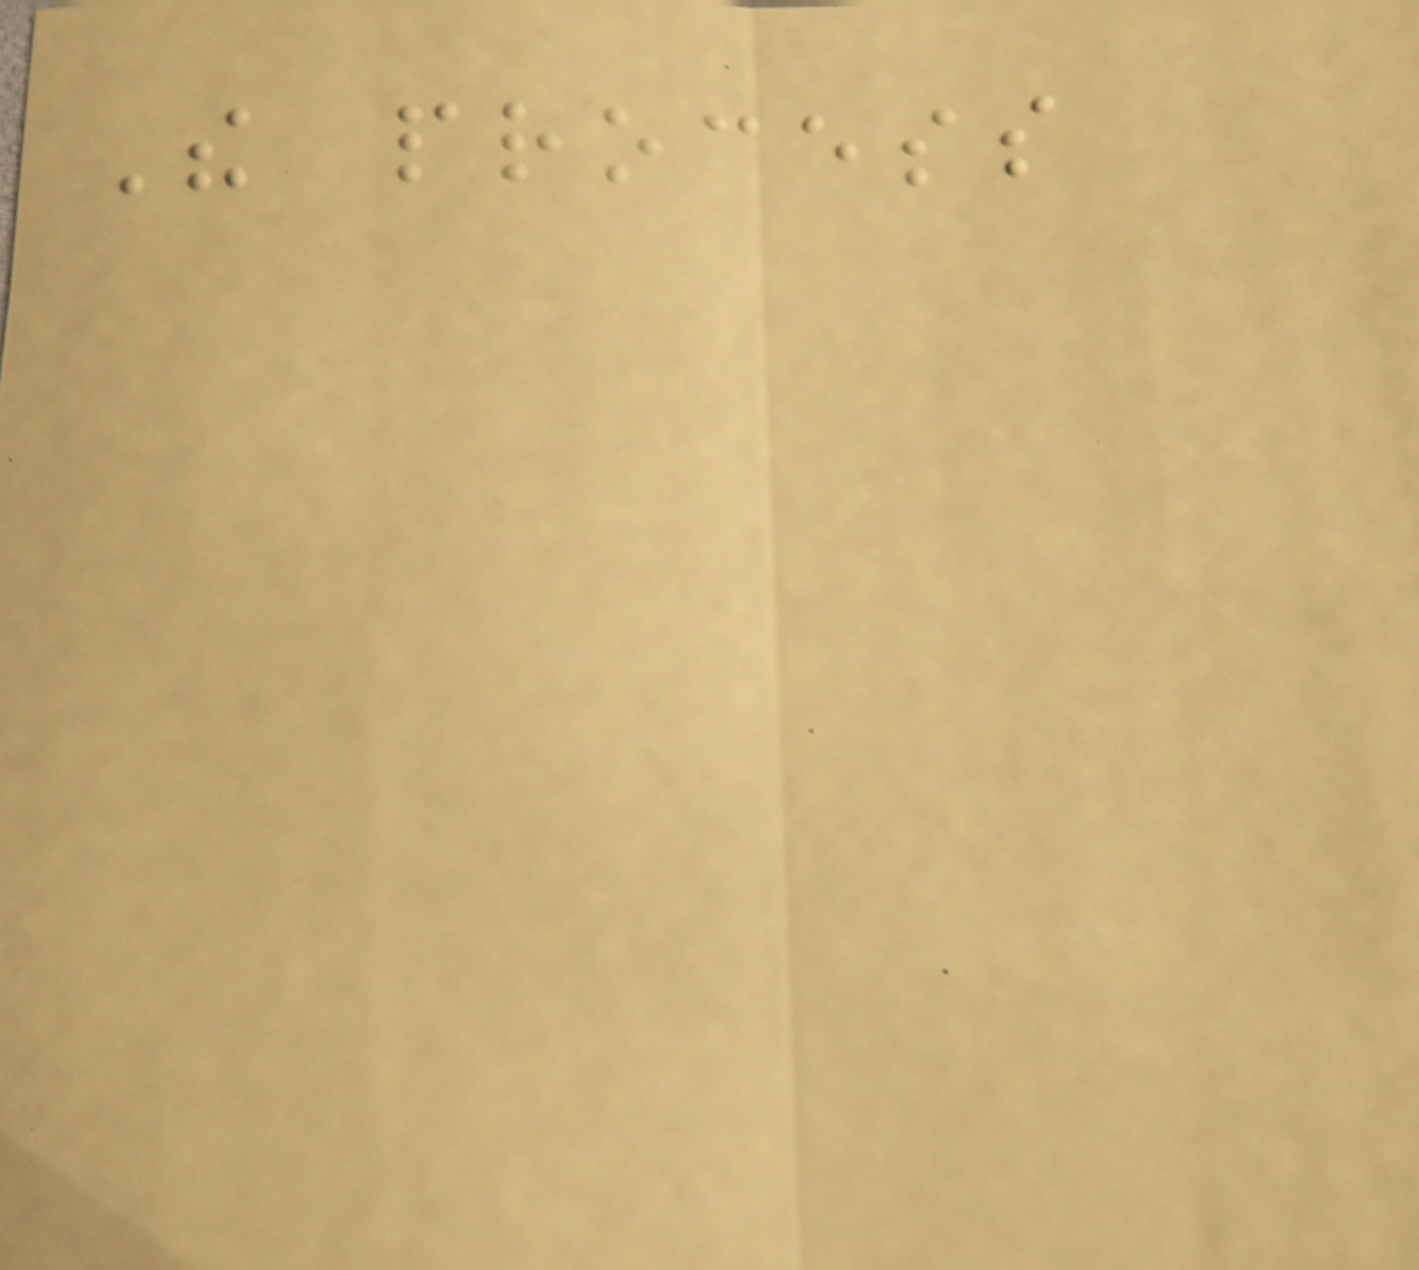The process
